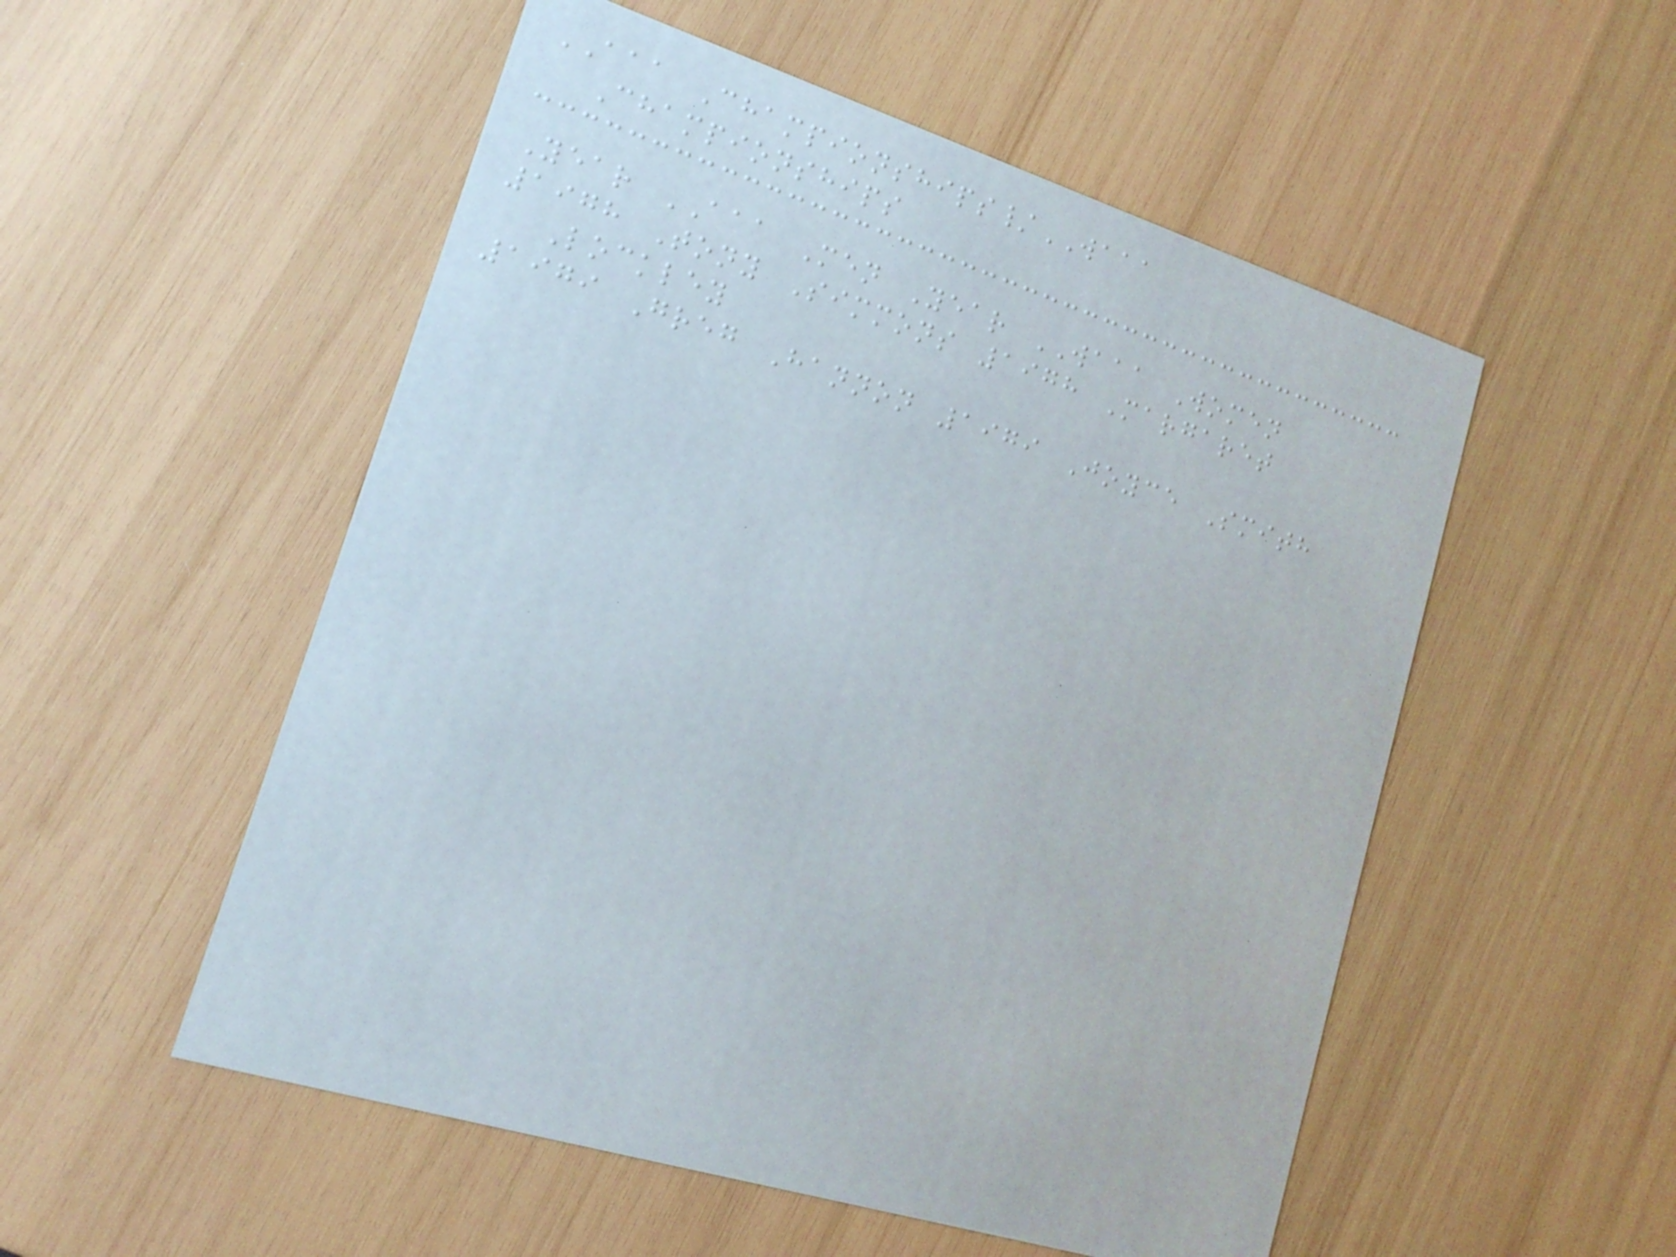AAA Championships/WAAA
Championships
Year AAA Men Year WAAA Women
1978 Tony Simmons 1978 Margaret
Lockley
1979 Greg Hannon 1979 Joyce Smith
